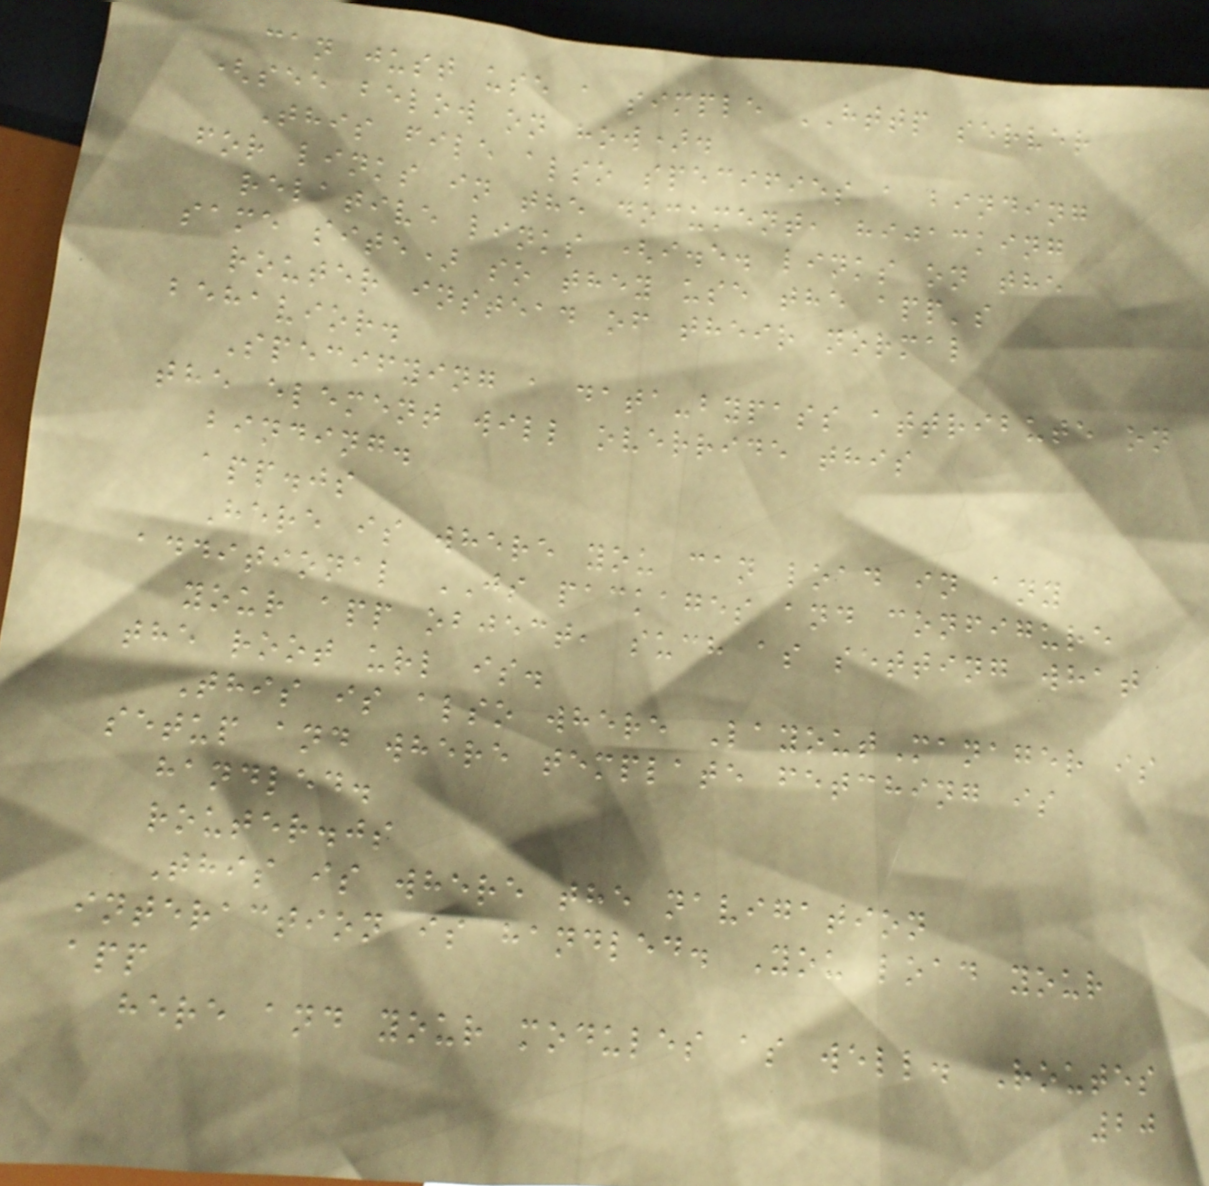can just use a simple HTTP server
(see below on how).
This file also specifies a binding
for links in the document, hijacking
relative links (i.e. links on the
same site) so they use the app's
router instead of their normal
behavior.
Specifying a data-bypass attribute on
the element will override this
binding.
app.js
Here is where you can load in any
additional JS packages and configure
your app object, such as setting what
the root url is.
This is also where LayoutManager is
setup and where template fetching is
handled.
router.js
This is where the navigation
interaction is handled. You load your
app
here and your modules as well. Routes
20
